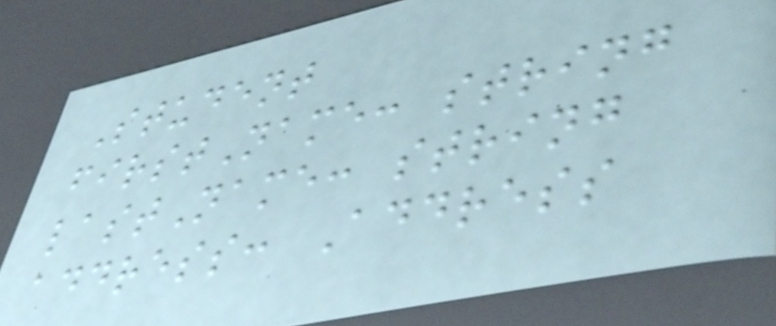Student
firstName: string
lastName: string
address: Address
